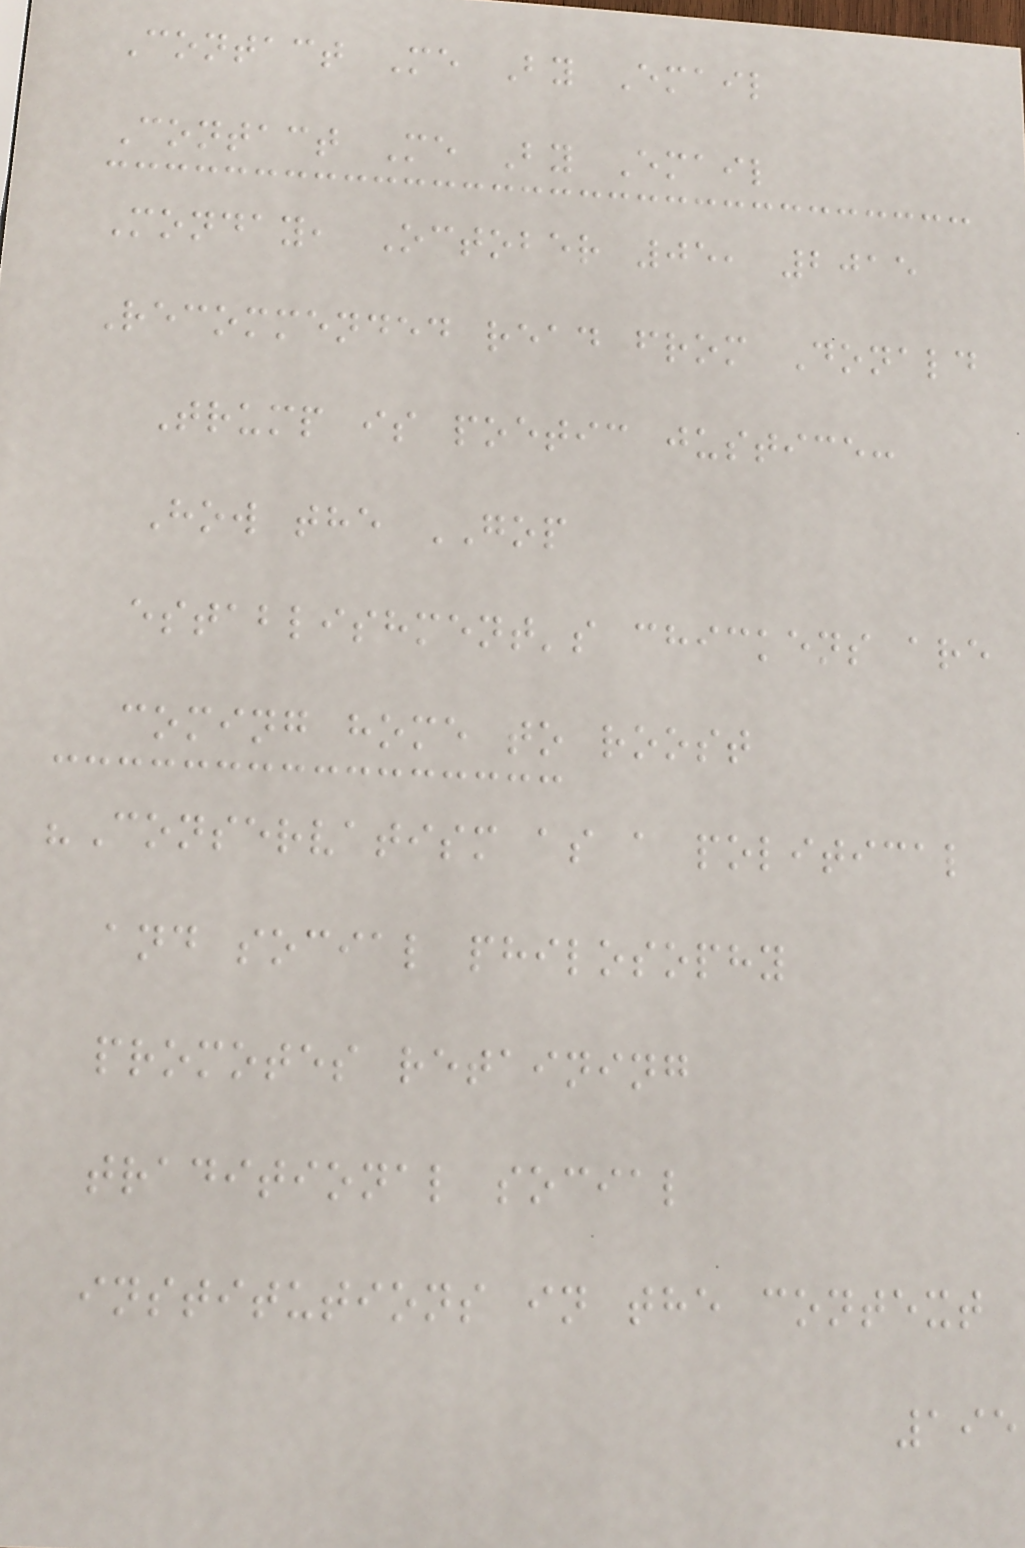Contact Me By Email
Contact Me By Email
Monday, October 05, 2015
Recommended read from Donald
Trump is poetic justice:
How the GOP
establishment's chickens are
coming home to roost
"Conservatism as a political
and social philosophy
promotes retaining
traditional social
institutions in the context
195
